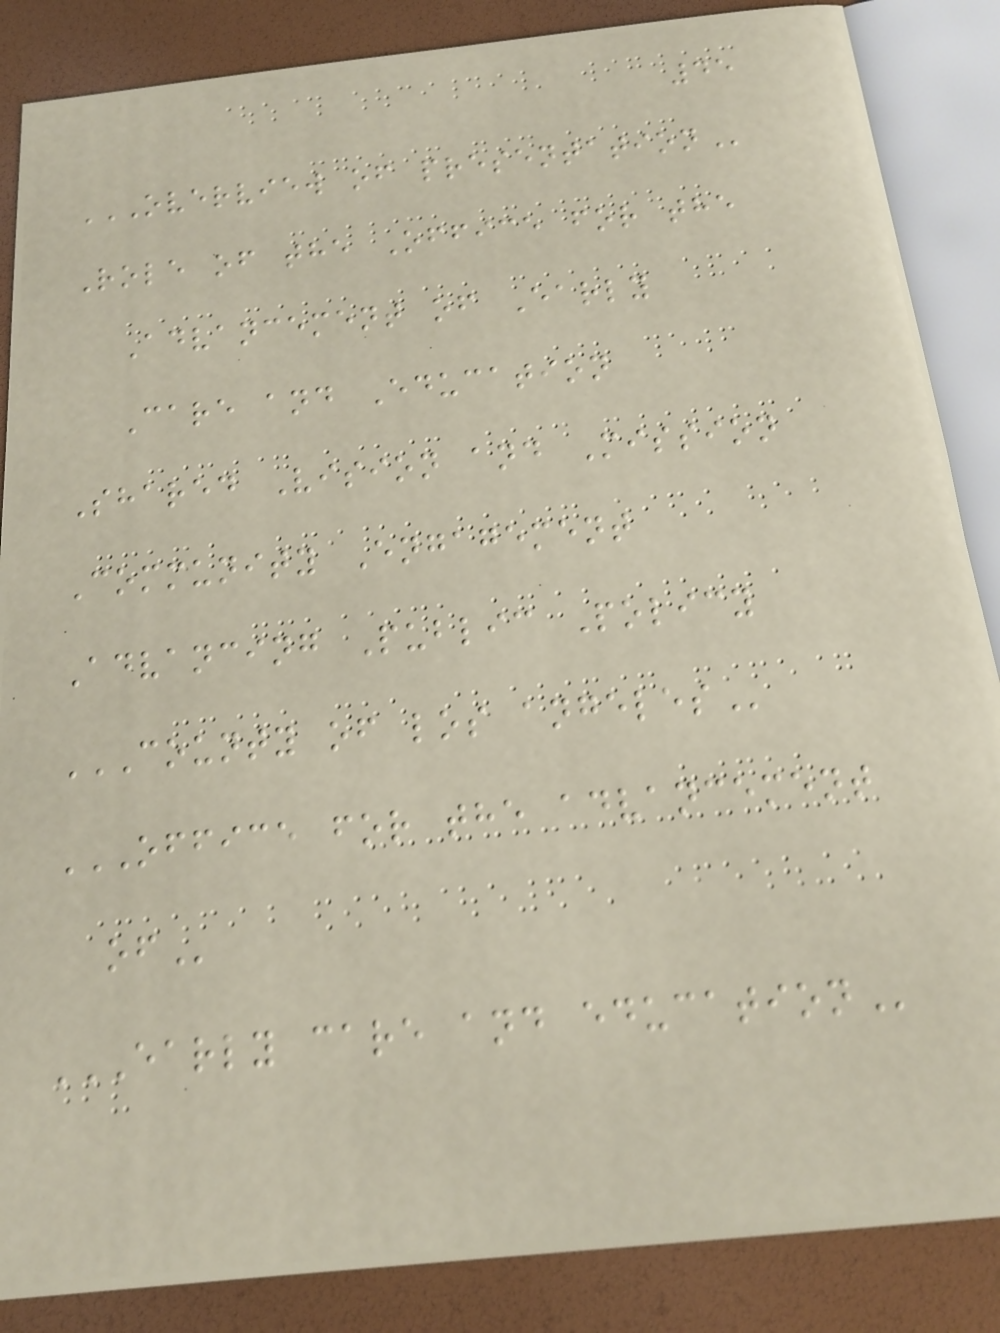45
OVERVIEW OF PRESENTATION
Role of the Office for the
Advancement of Early
Care and Education
Shared Vision and Mission
Community Engagement
Advancing Public Policy
COUNTY OF LOS ANGELES
OFFICE FOR THE ADVANCEMENT
OF
EARLY CARE AND EDUCATION
